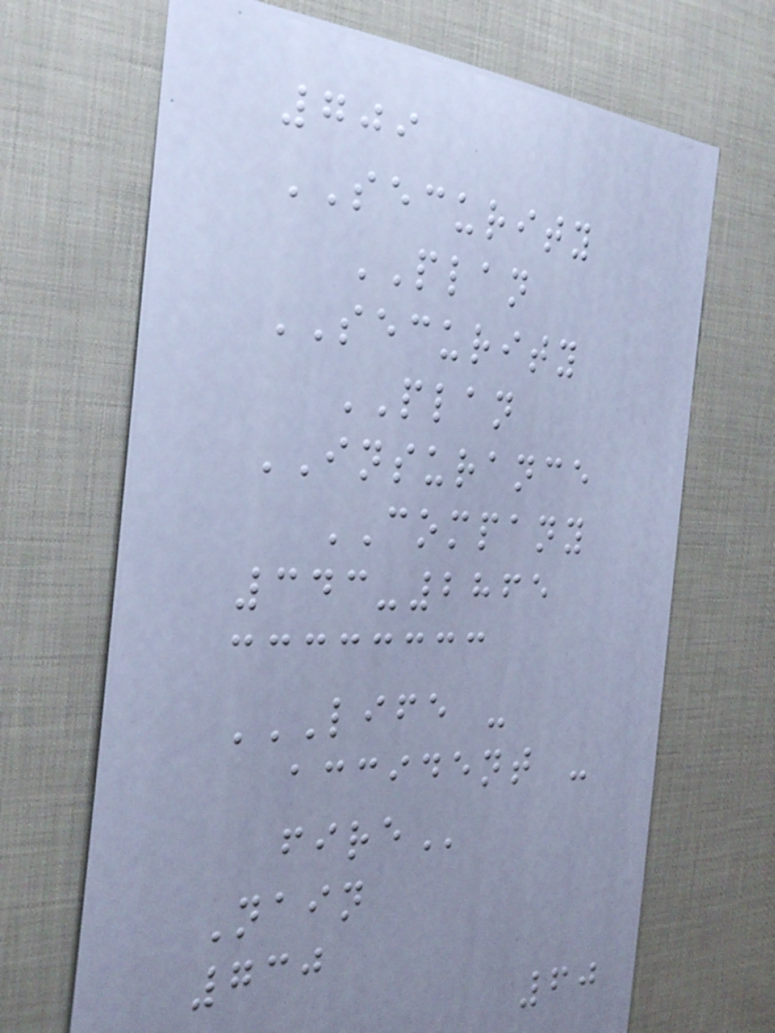709
SECURITY
PLAN
SECURITY
PLAN
INSURANCE
COMPANY
343-2865
LIFE -
ACCIDENT -
FIRE
Nain
730
60
